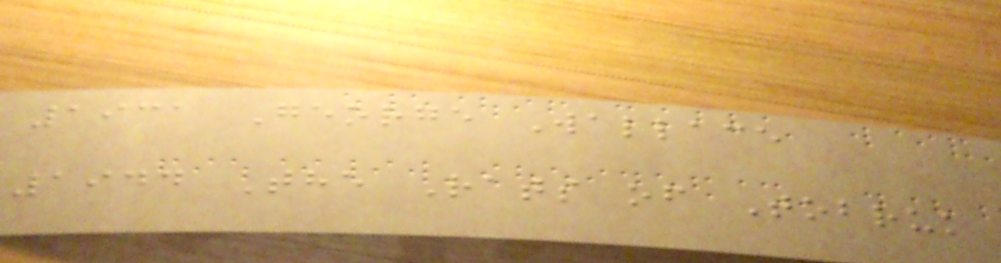1931 George Wallace
1944 The Rats of Tobruk
